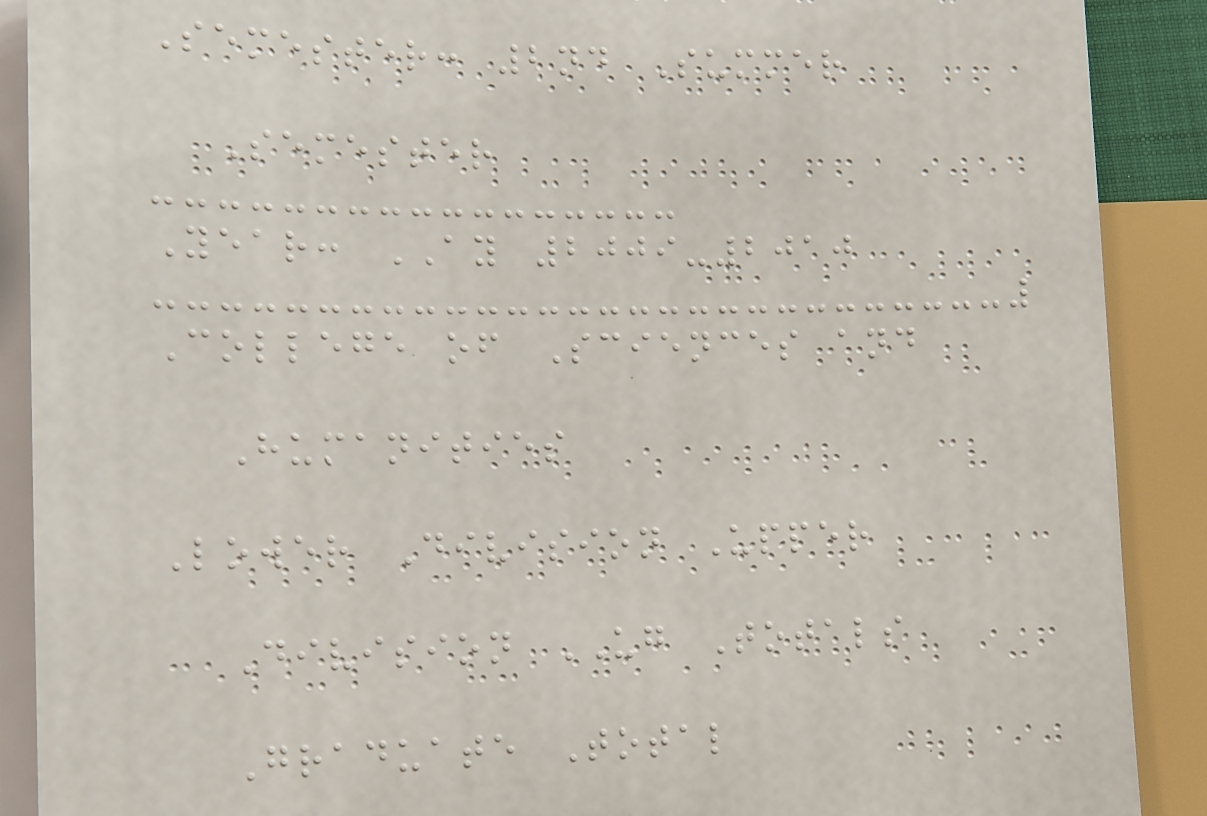Semester: 2nd Summer
Semester
Year: AY 2009-2010
College of Sciences and
Humanities
Lower Division Upper
Division UG Totals
Graduate Total
